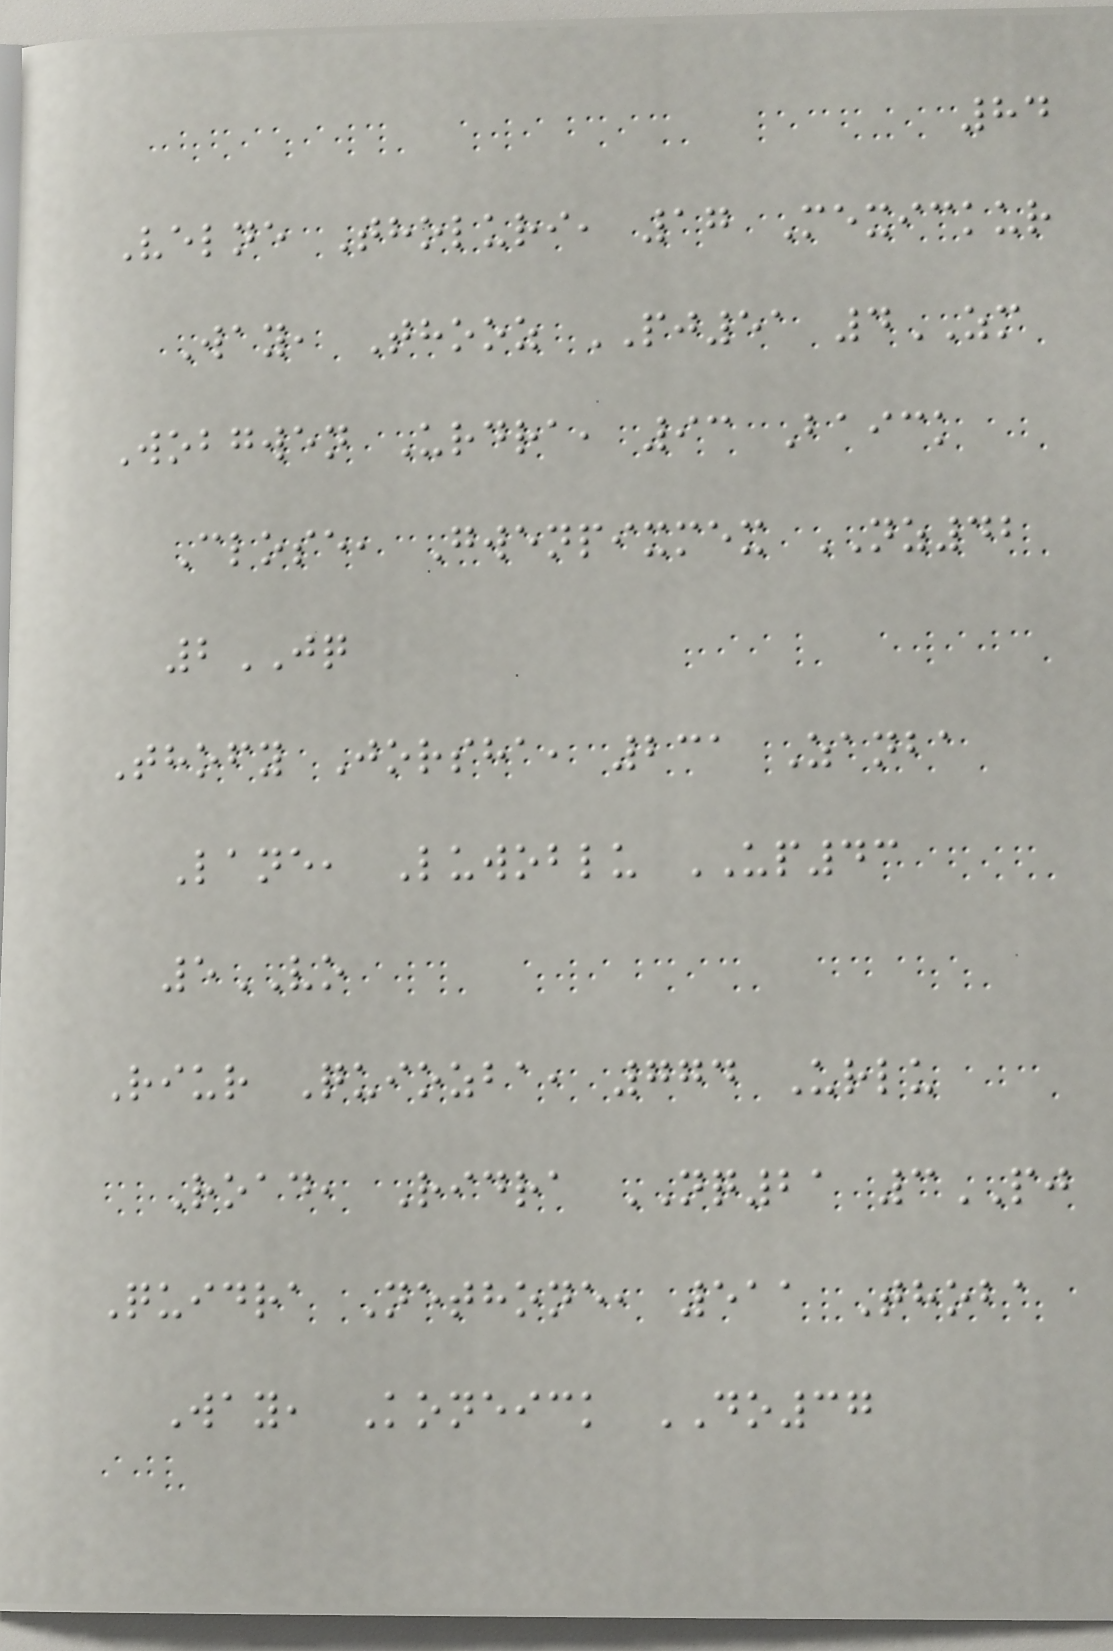84
Velne Tholuri, 17 Mexickur
Way, Thooz PJ51 4ZM
Wobgwen Urdra, 93 Baick
Close, Gwenpixmex NZ42
2JQ
Thofy Jorsha, 231 Zanba
Lane, Luwoblu UP43
5VO
Riur Quiozba, 774 Urlu
Road, Ridra NQ21 3PJ
Quidra Nethone, 511 Thoba
Way, Koneick DO37
